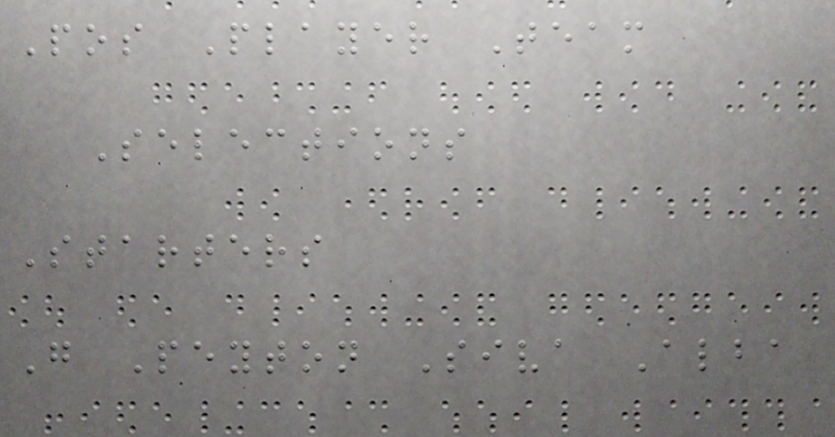Pos Player Team
Selections
Starters
G Peyton Siva Alba
